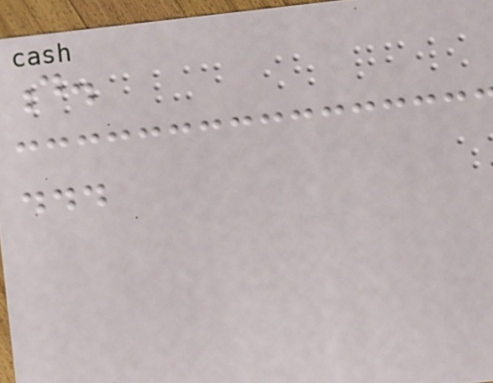d.
...
